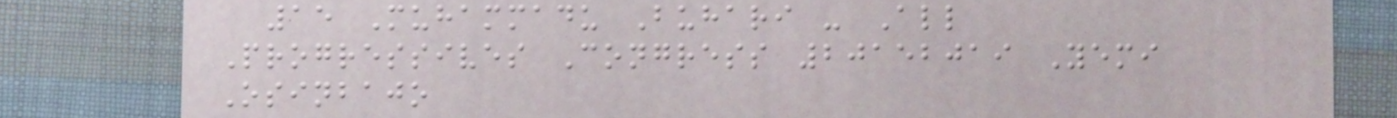15 Muhammadu Buhari - All
Progressives Congress 20152019 Yemi
Osinbajo
